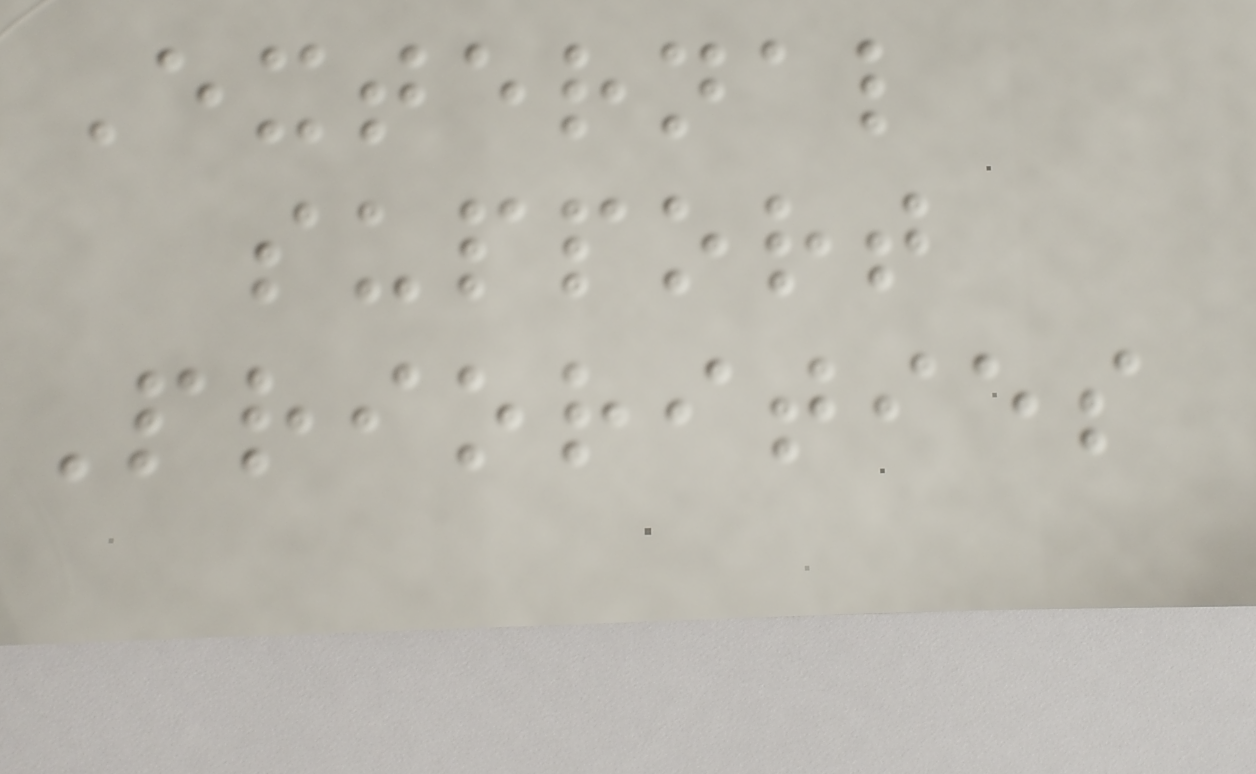External
support
Priorities
